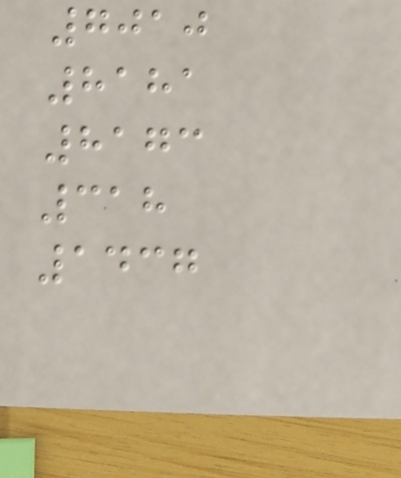7010
8181
8173
318
1437
